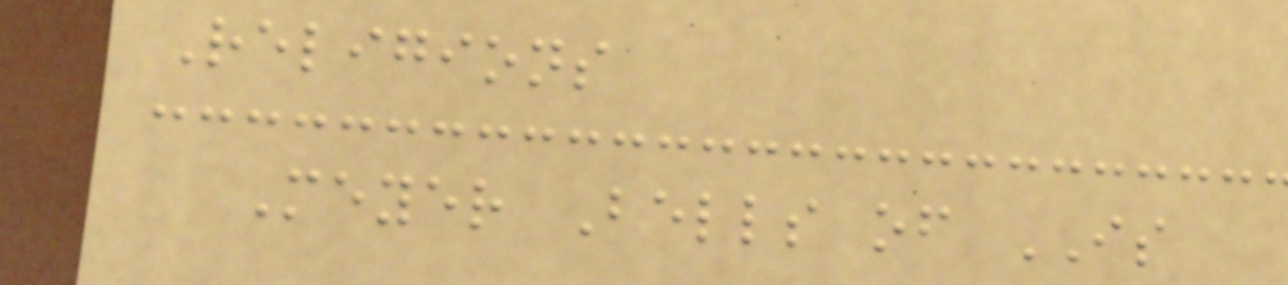Religions
Meyer Bells of IS
